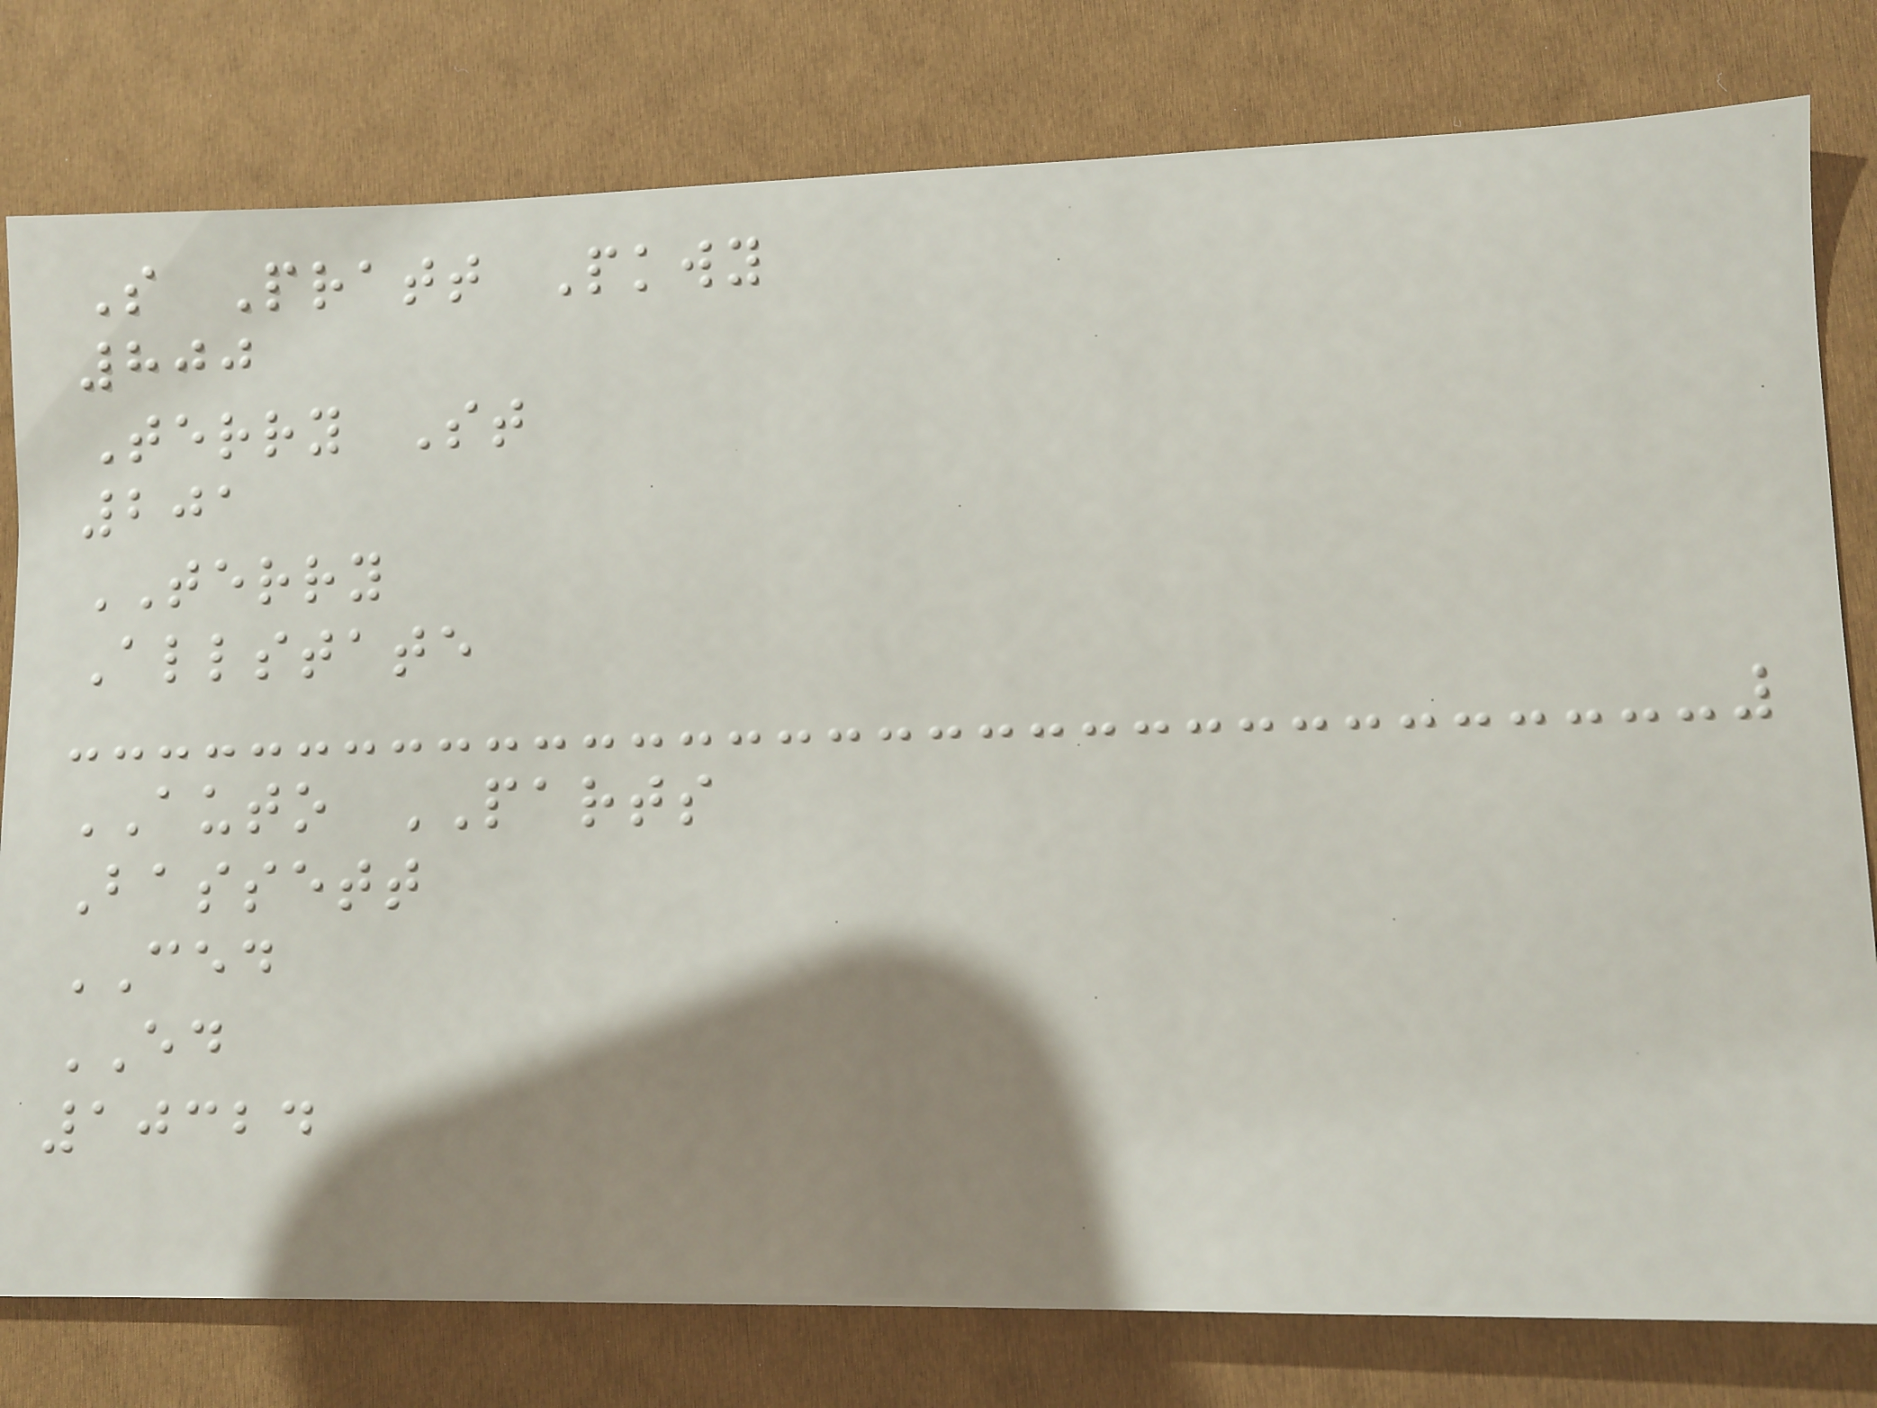S Pratt Pkwy
800
Terry St
201
TERRY
Allstate
AUTO PARTS
Bassett
CED
ED
10324
